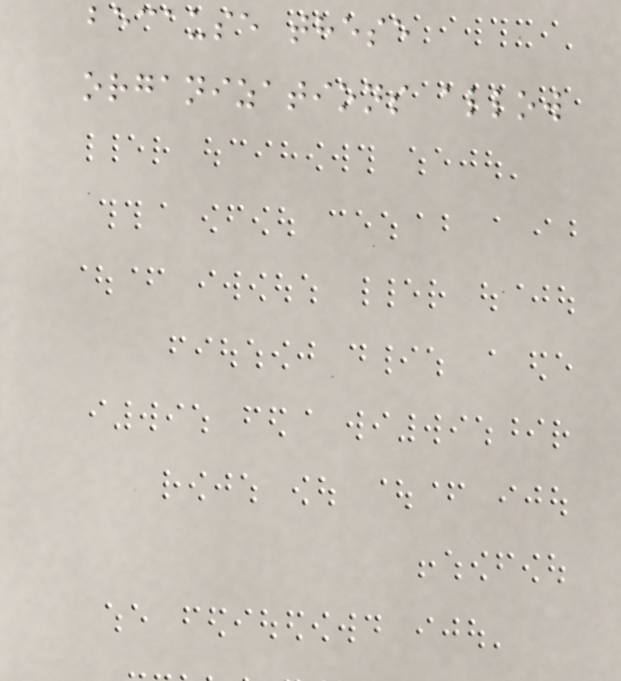because these
organizations allow
